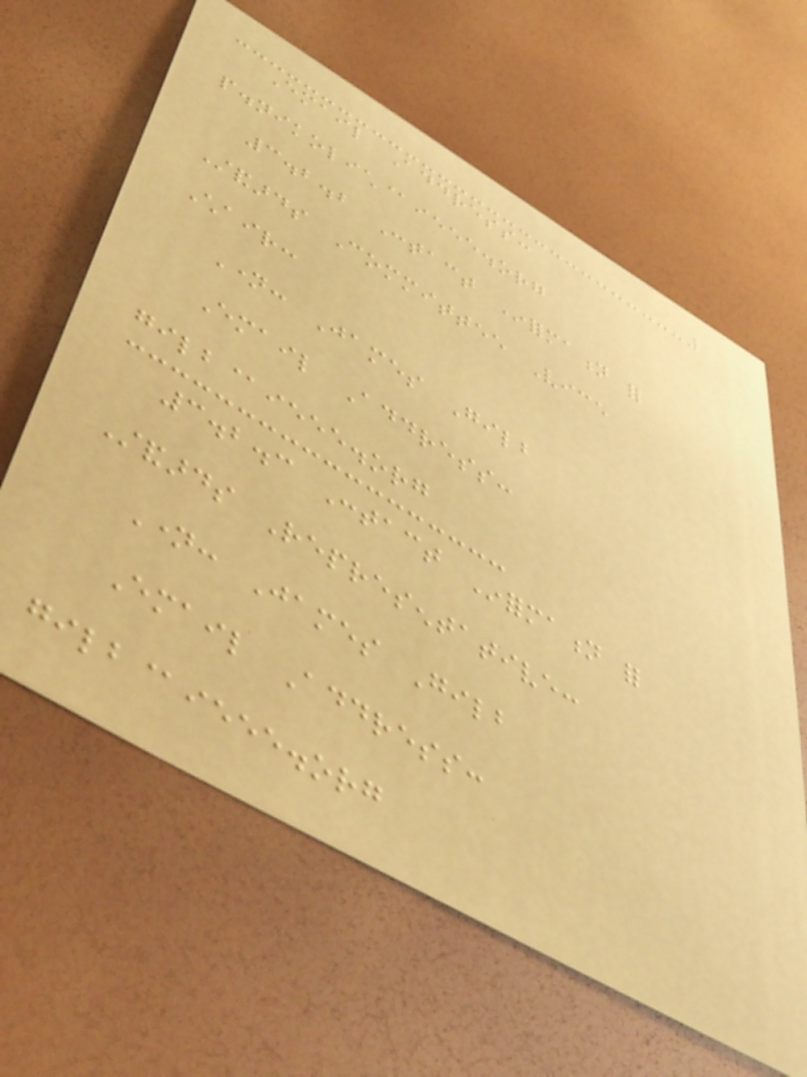Email Address:
p.nikolich@ieee.org
3.2.2 Contact Information for
Standards Committee Vice
Chair:
Name: James Gilb
Email Address:
gilb@ieee.org
3.2.3 Contact Information for
Standards Representative:
Name: James Gilb
Email Address:
gilb@ieee.org
